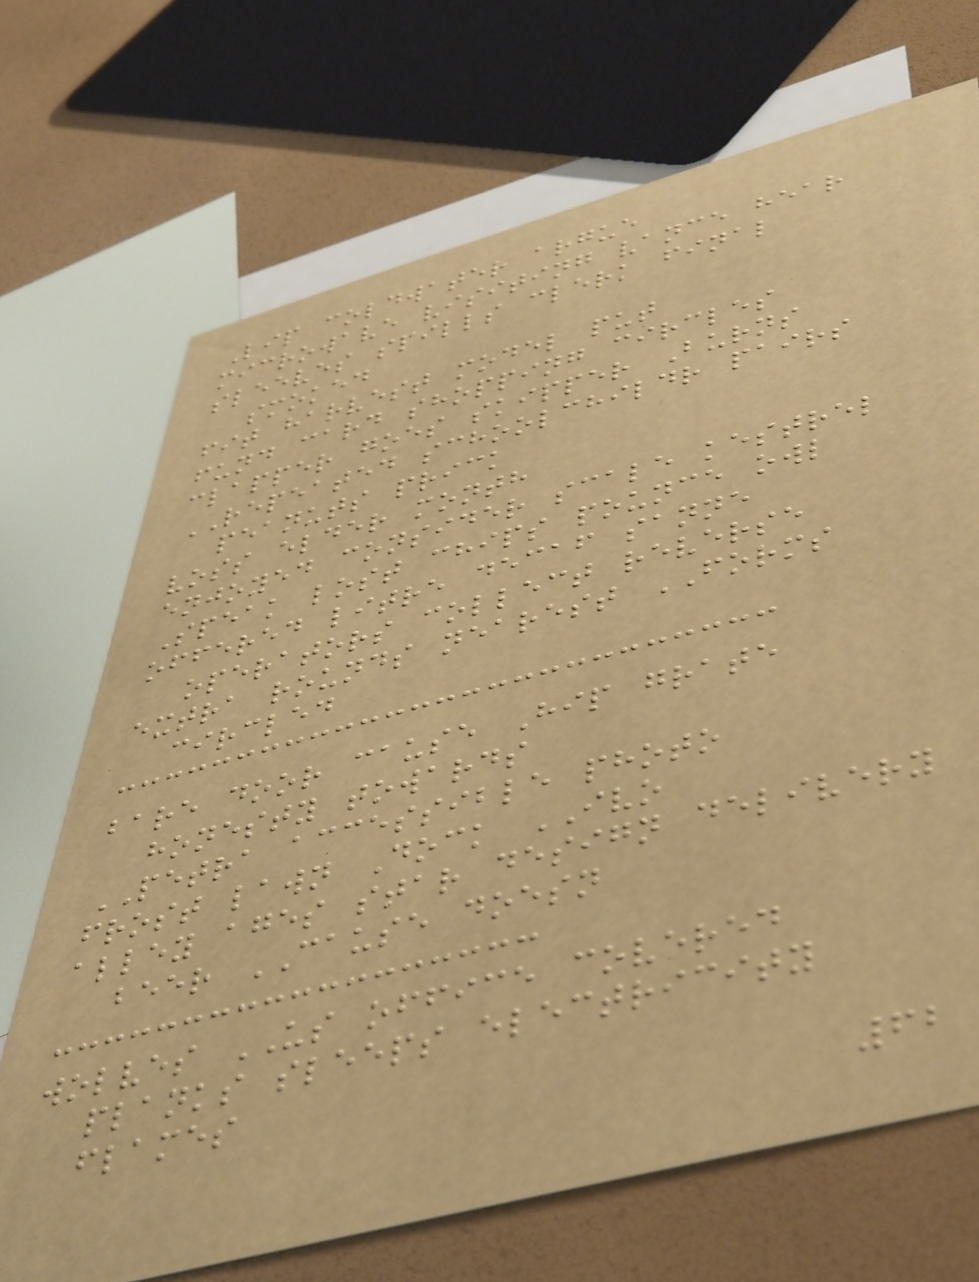Lip coldwater argue
microwave visiting vance hear
sleeves spills clerk final
smoked
fit harvest model put
fund card shopping circles
clapper goes skipper Burns
REPEATED schoolchildr pairs
peanuts prick
voss elder month
enjoyed consider scale kestrel
Speak lost chips pounce owl
offered litre decaf sanne
operators collect reverse
extra rounds nearest FORMS
circled
bare door cause Hip grate
honesty towards
PETRA accessible photo
frost lawn Dock IVO
alley ages star design delivery
beer CAUSE doesn
wolves US office covered
planks sleeps electricity
flames
62
